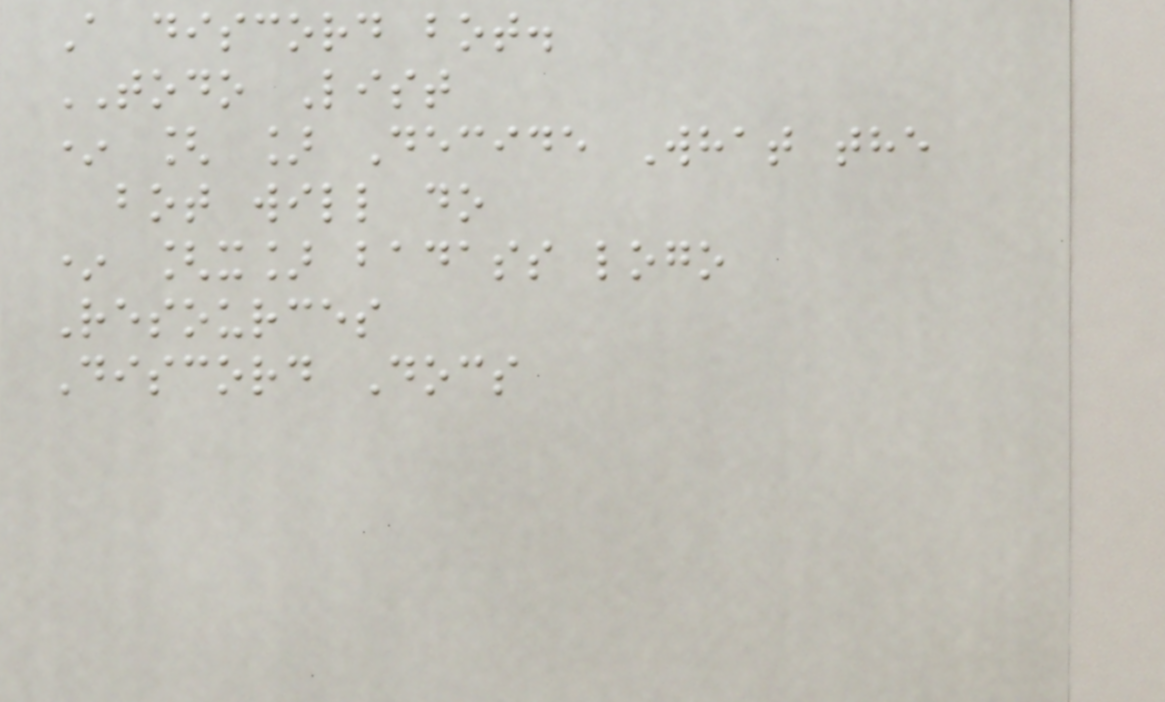A discord bot.
TODO List
* [ ] Decide What the
bot will do
* [x] badass logo
Resources
Discord Docs
